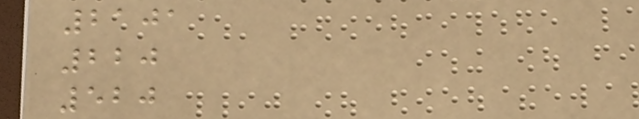2101
220
520
